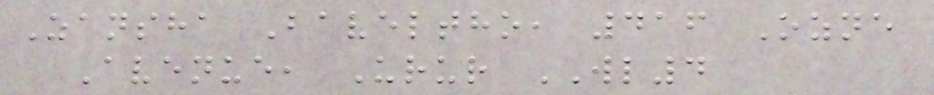Zansha Baveltho, 416 Ozne
Avenue, Urur WL4
